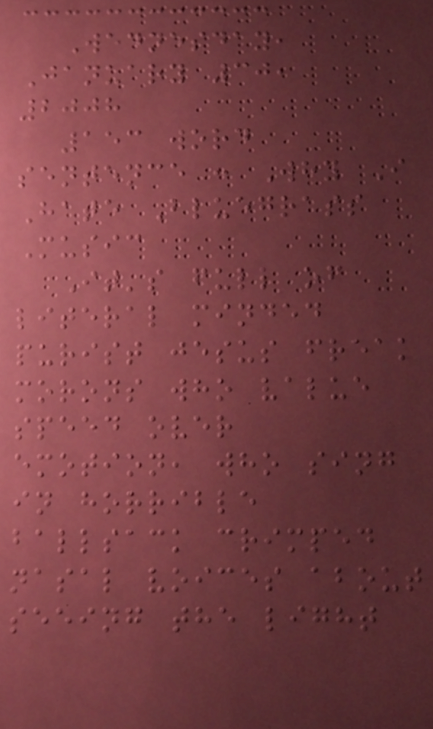Wednesday,
January 30,
2008
153 word
sentence : Why I
Hate Bluegrass
Music
It's full of
literal minded
purist jesus freak
morons who value
speed over
emotion, who sing
in horrible
ballsack crimped
nasal voices about
seeing the light
